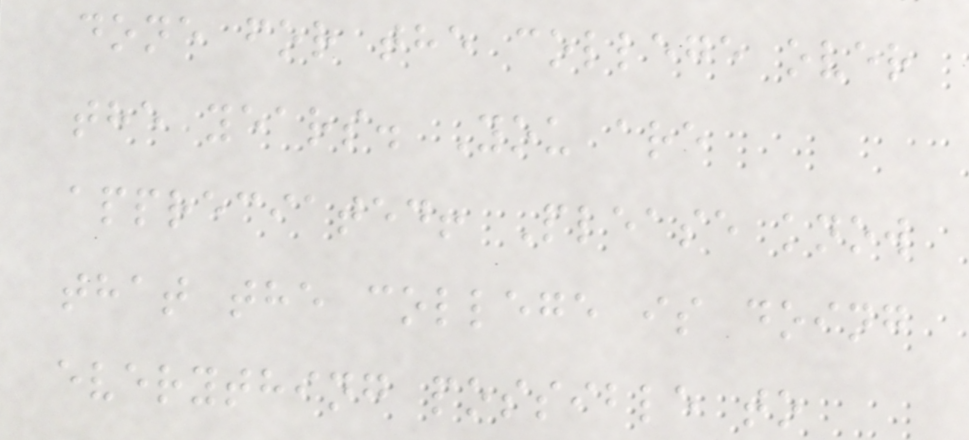done for the college over
the years. You are
appreciated! Please know
that the college is doing
everything possible to
